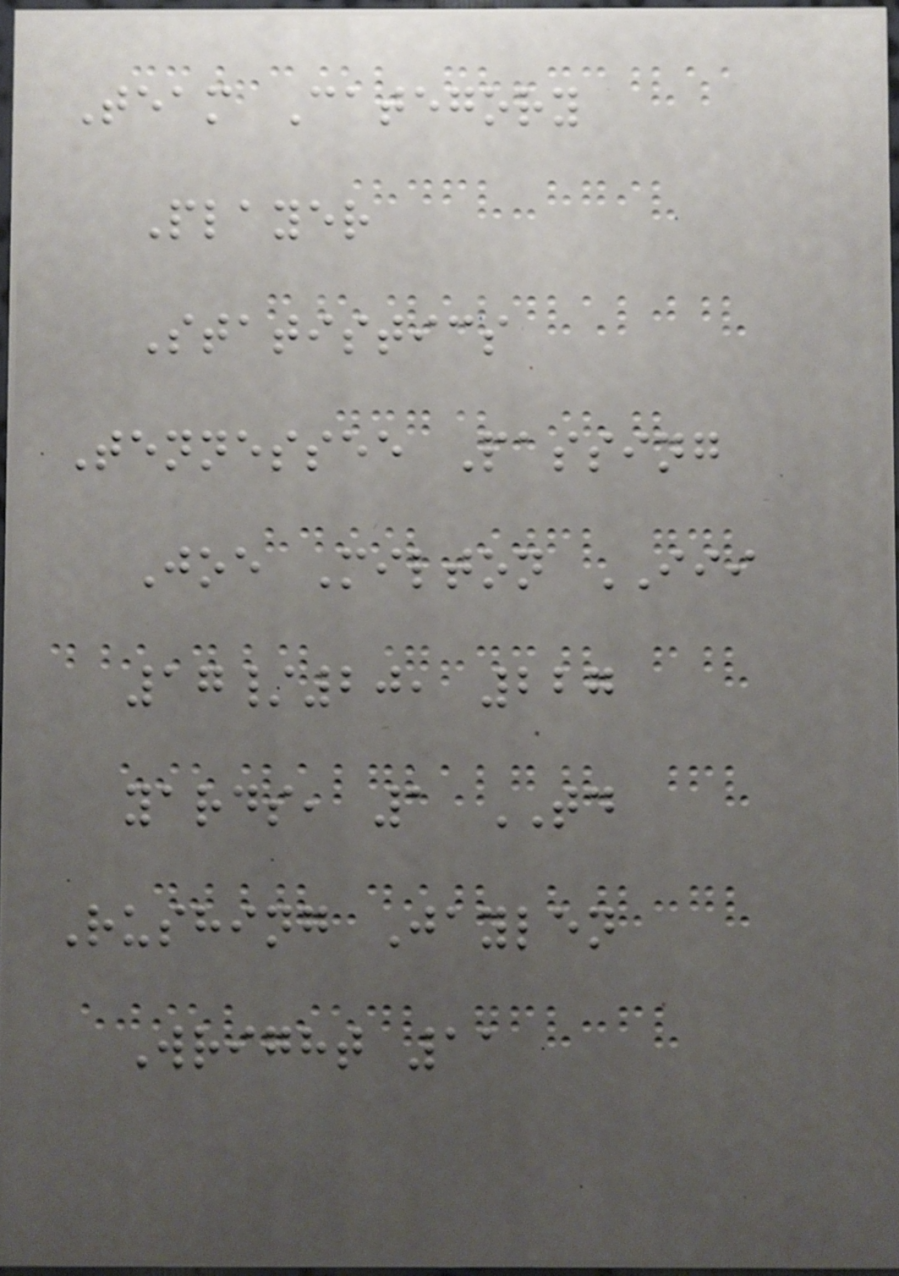Team Category
Player
Statistics
Tennessee Passing
Joe Milton III
17/20, 227
yards, 1 TD
Rushing Jaylen
Wright 11
